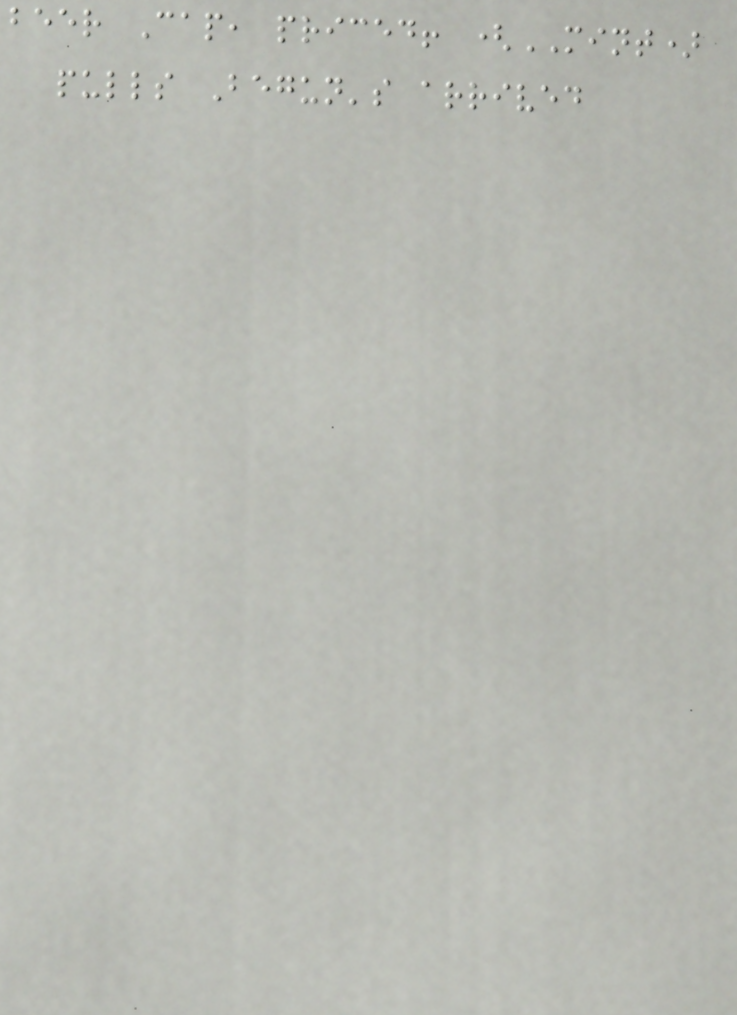beer Cap, priced! (MINT)
pulls Begun's arrived
